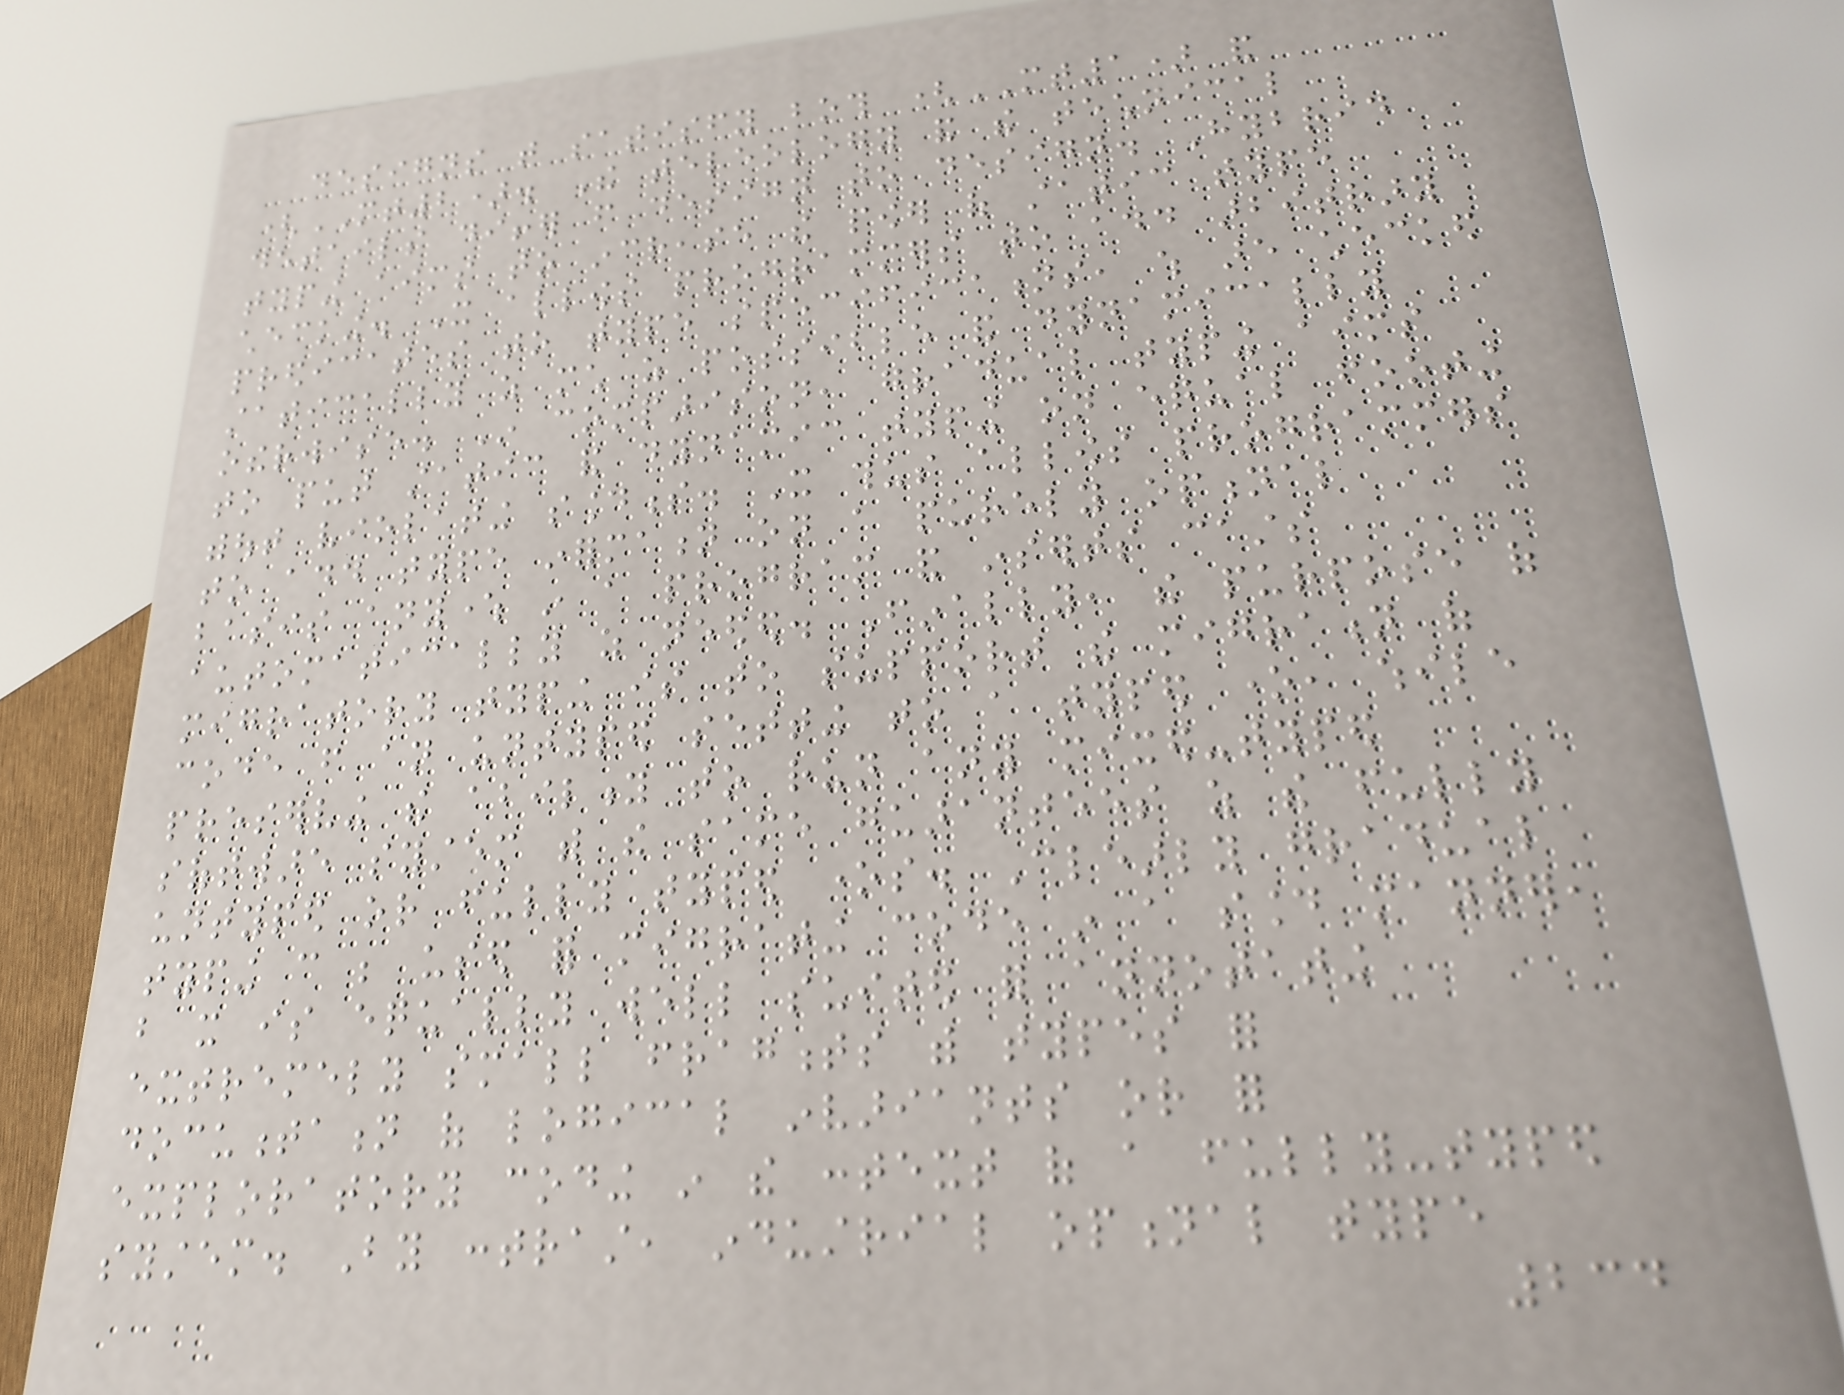designs that satisfy both (MT1) and
(MT2). The teleology and the technical
details differ from design to design. Hybrid
typing aims to increase the power of static type
checking. It allows programmers to add arbitrary
predicates to type specifications, which are checked
statically as much as possible and dynamically
otherwise. In comparison, gradual typing aims
to put static and dynamic typing on equal footing
without violating soundness. It thus allows programmers
to add type information on a purely optional
basis anywhere in a program and inserts casts
automatically as needed. Finally, the purpose of
migratory typing is to support the migration of
code from an untyped setting to a typed one, while
preserving the ability to run any mixed-typed
software system with the same guarantees as the fully
untyped or fully typed ones. Clearly gradual
typing can be used for migrating code in a sound manner,
but it is equally well suited for annotating
extremely small fragments with types for
documentation of logical invariants or for
exploratory coding in the context of a fully-typed
system. By contrast, industrial optional type
234
